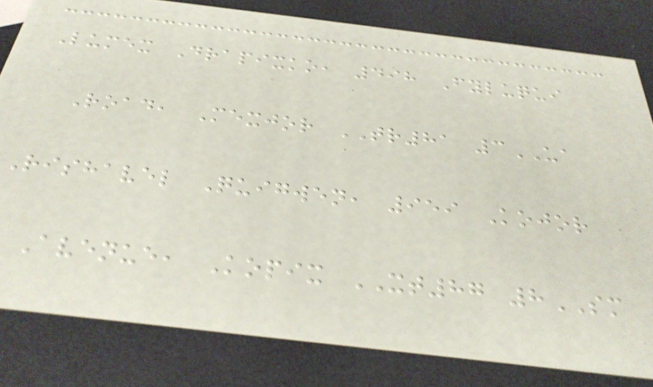Lumex Drapixko, 498 Fyluqui
Road, Mexjor TR81 3UA
Rishavel Quigwen, 959 Kojor
Avenue, Kopix XT87 8SM
